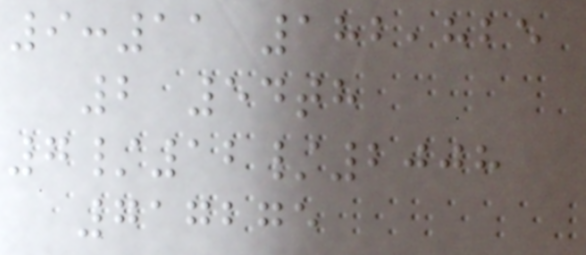9:11 182,825
2 54th
7/12/2008
717275
